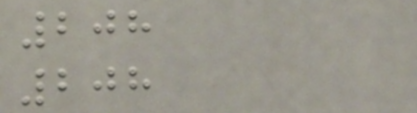208
208
